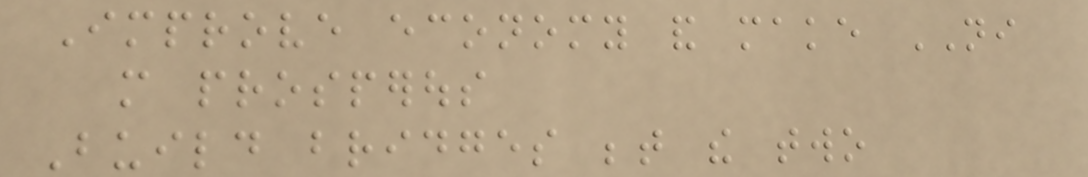Improve economy and make NI
more prosperous
Build bridges between the two
